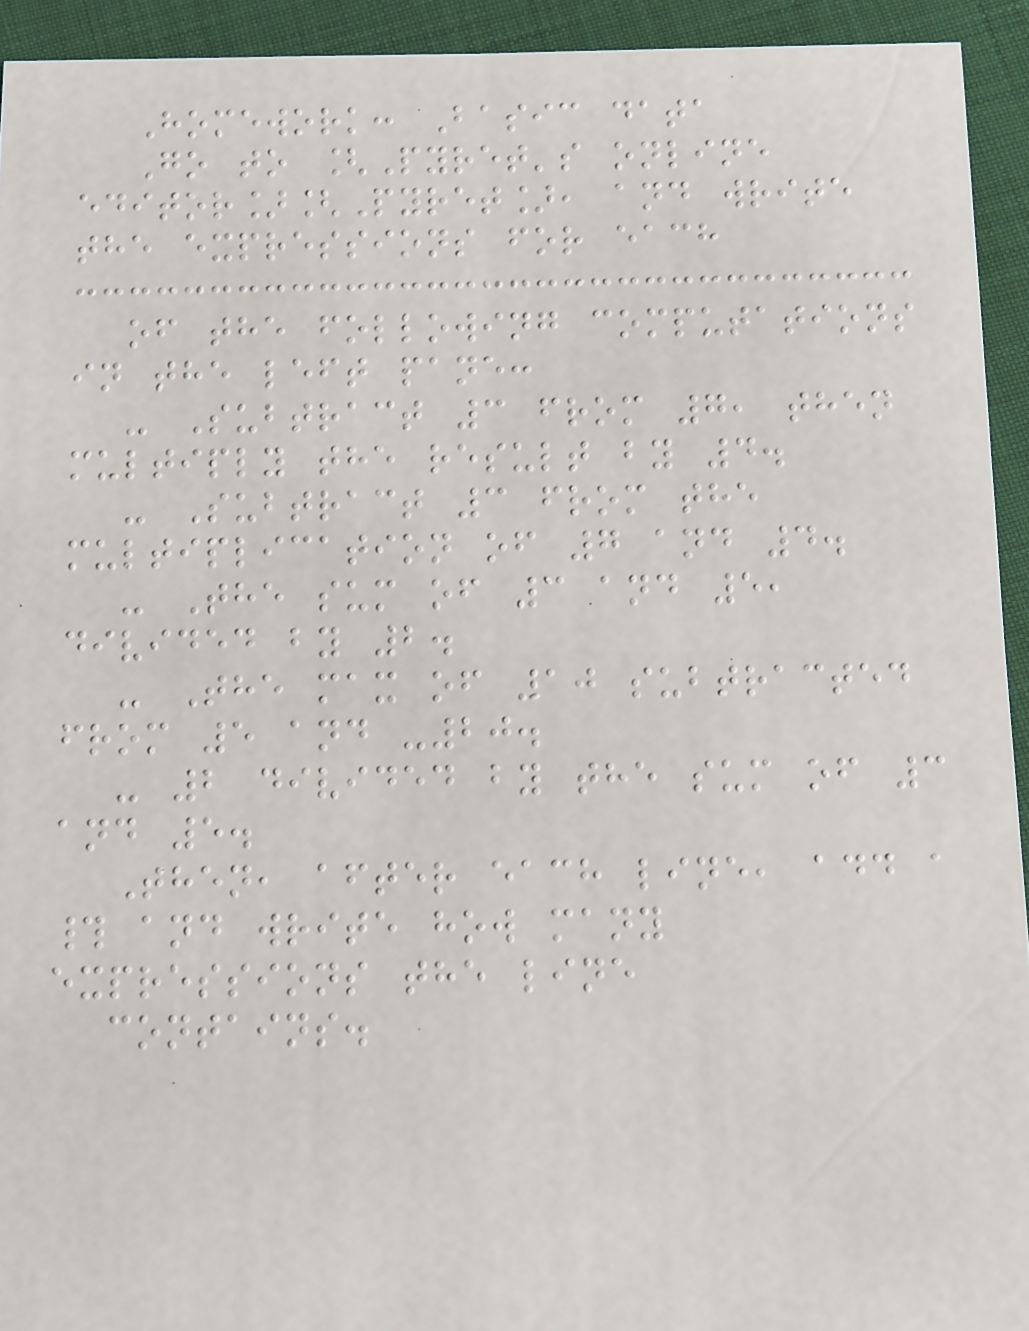Homework: Basic data
Go to [Pyret's online
editor][Pyret], and write
the expressions for each
of the following computations
in the left pane:
- Subtract 3 from 7, then
multiply the result by 4.
- Subtract 3 from the
multiplication of 7 and 4.
- The sum of 3 and 5,
divided by 2.
- The max of 10 subtracted
from 5 and -20.
- 2 divided by the sum of 3
and 5.
Then, after each line, add a
# and write how many
expressions the line
contains.
